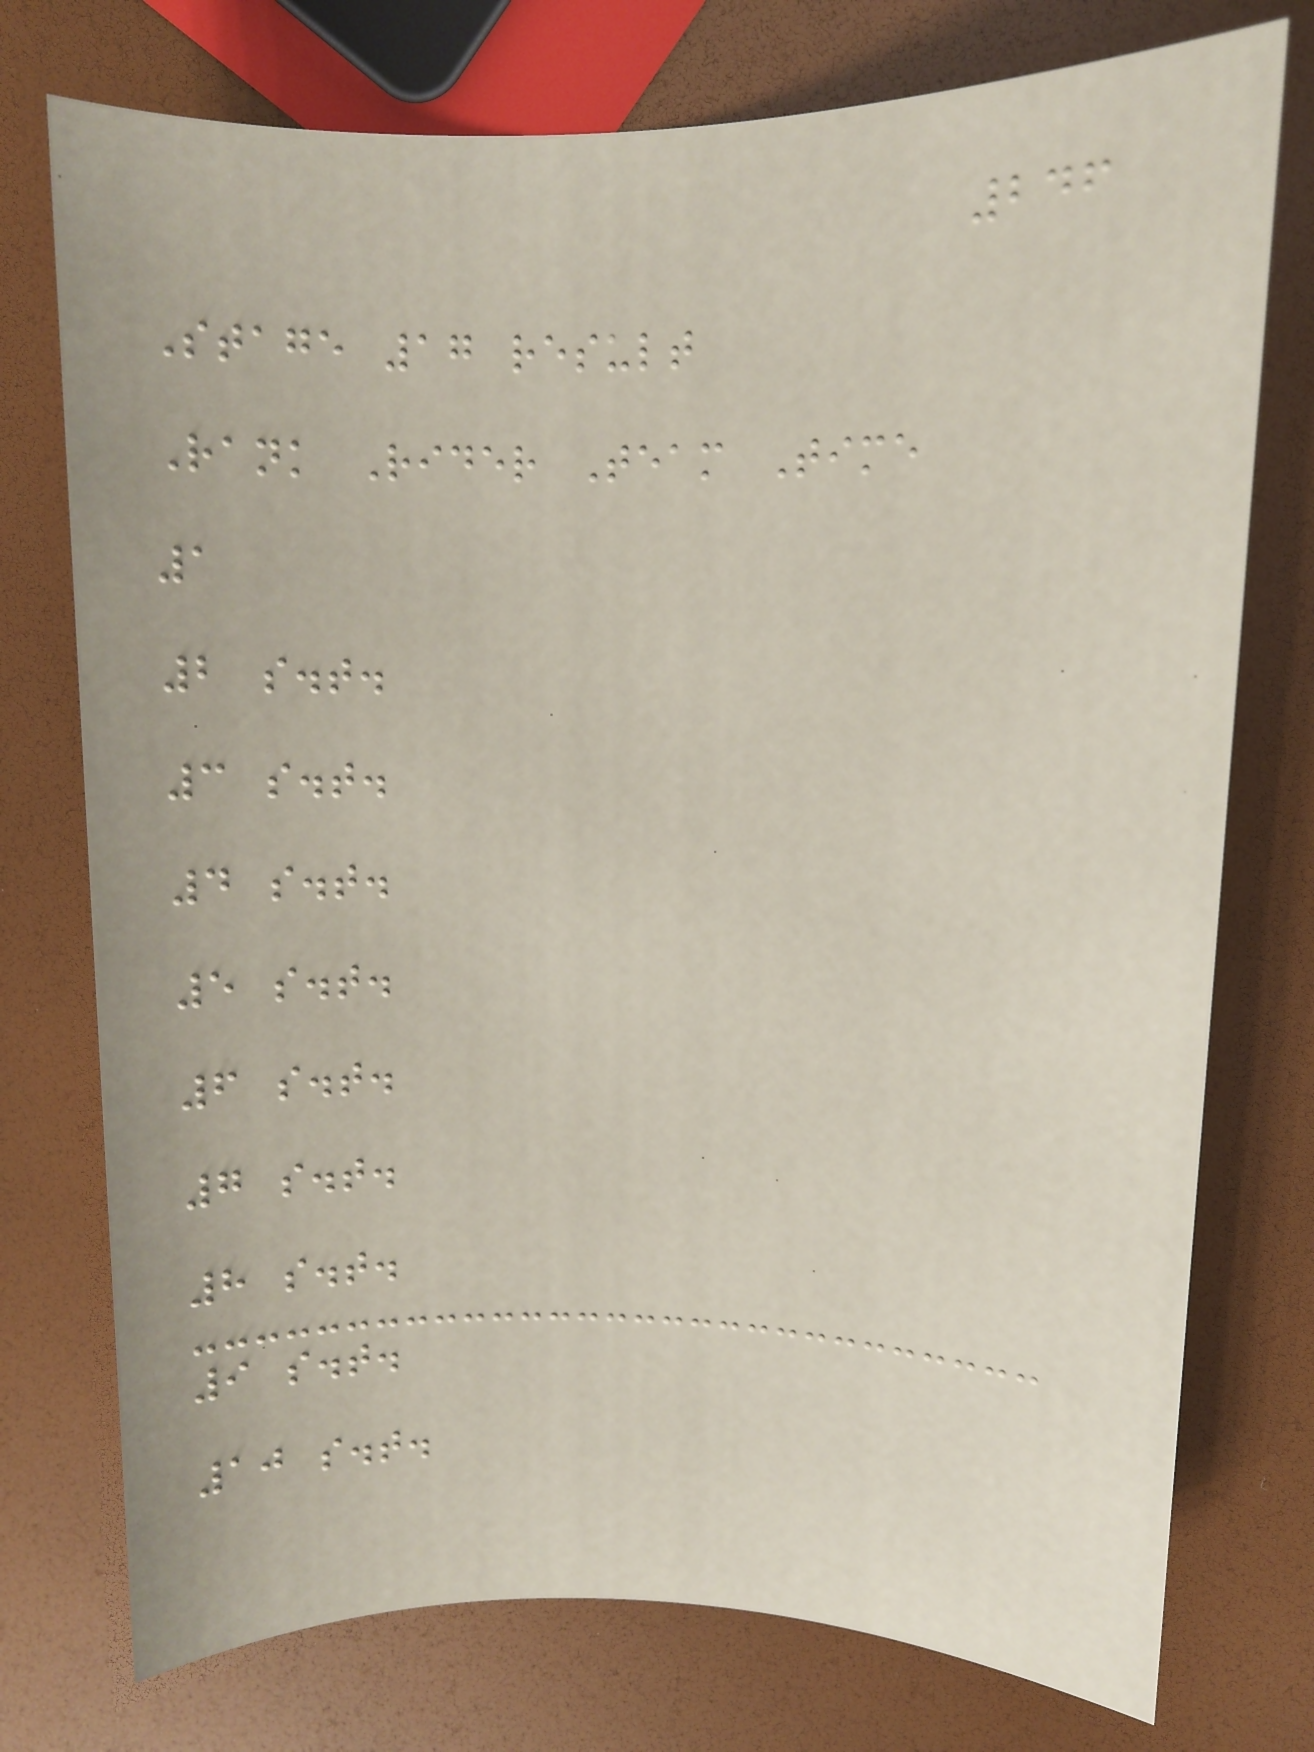246
Stage 17 result
Rank Rider Team Time
1
2 s.t.
3 s.t.
4 s.t.
5 s.t.
6 s.t.
7 s.t.
8 s.t.
9 s.t.
10 s.t.
